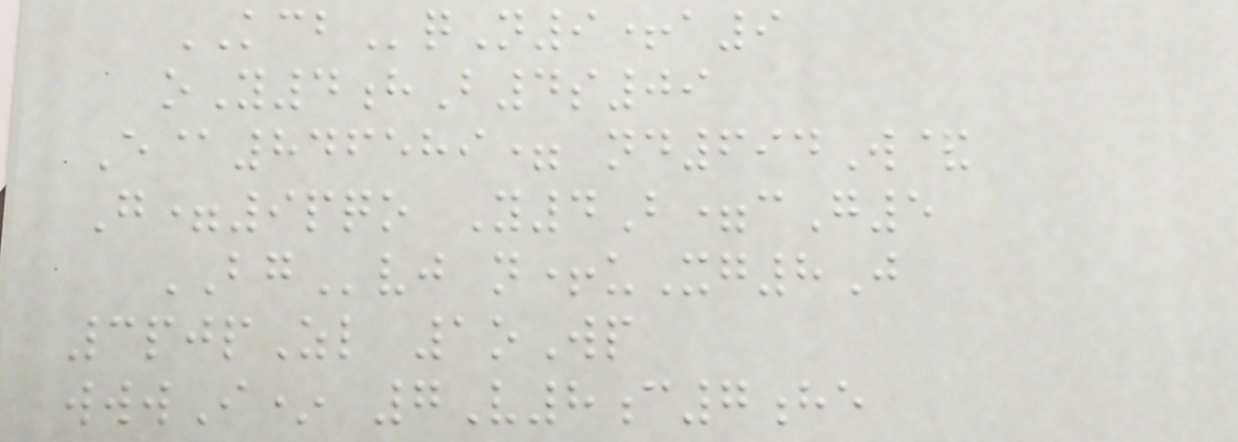KCBqN9+a9
oY4hB4s09
E@846589= nd694W&
G=9pqo Y4B=cG5
BGvj n+uXg8J
3pjpZl 1oWp
wwwI* 7V8c7he
